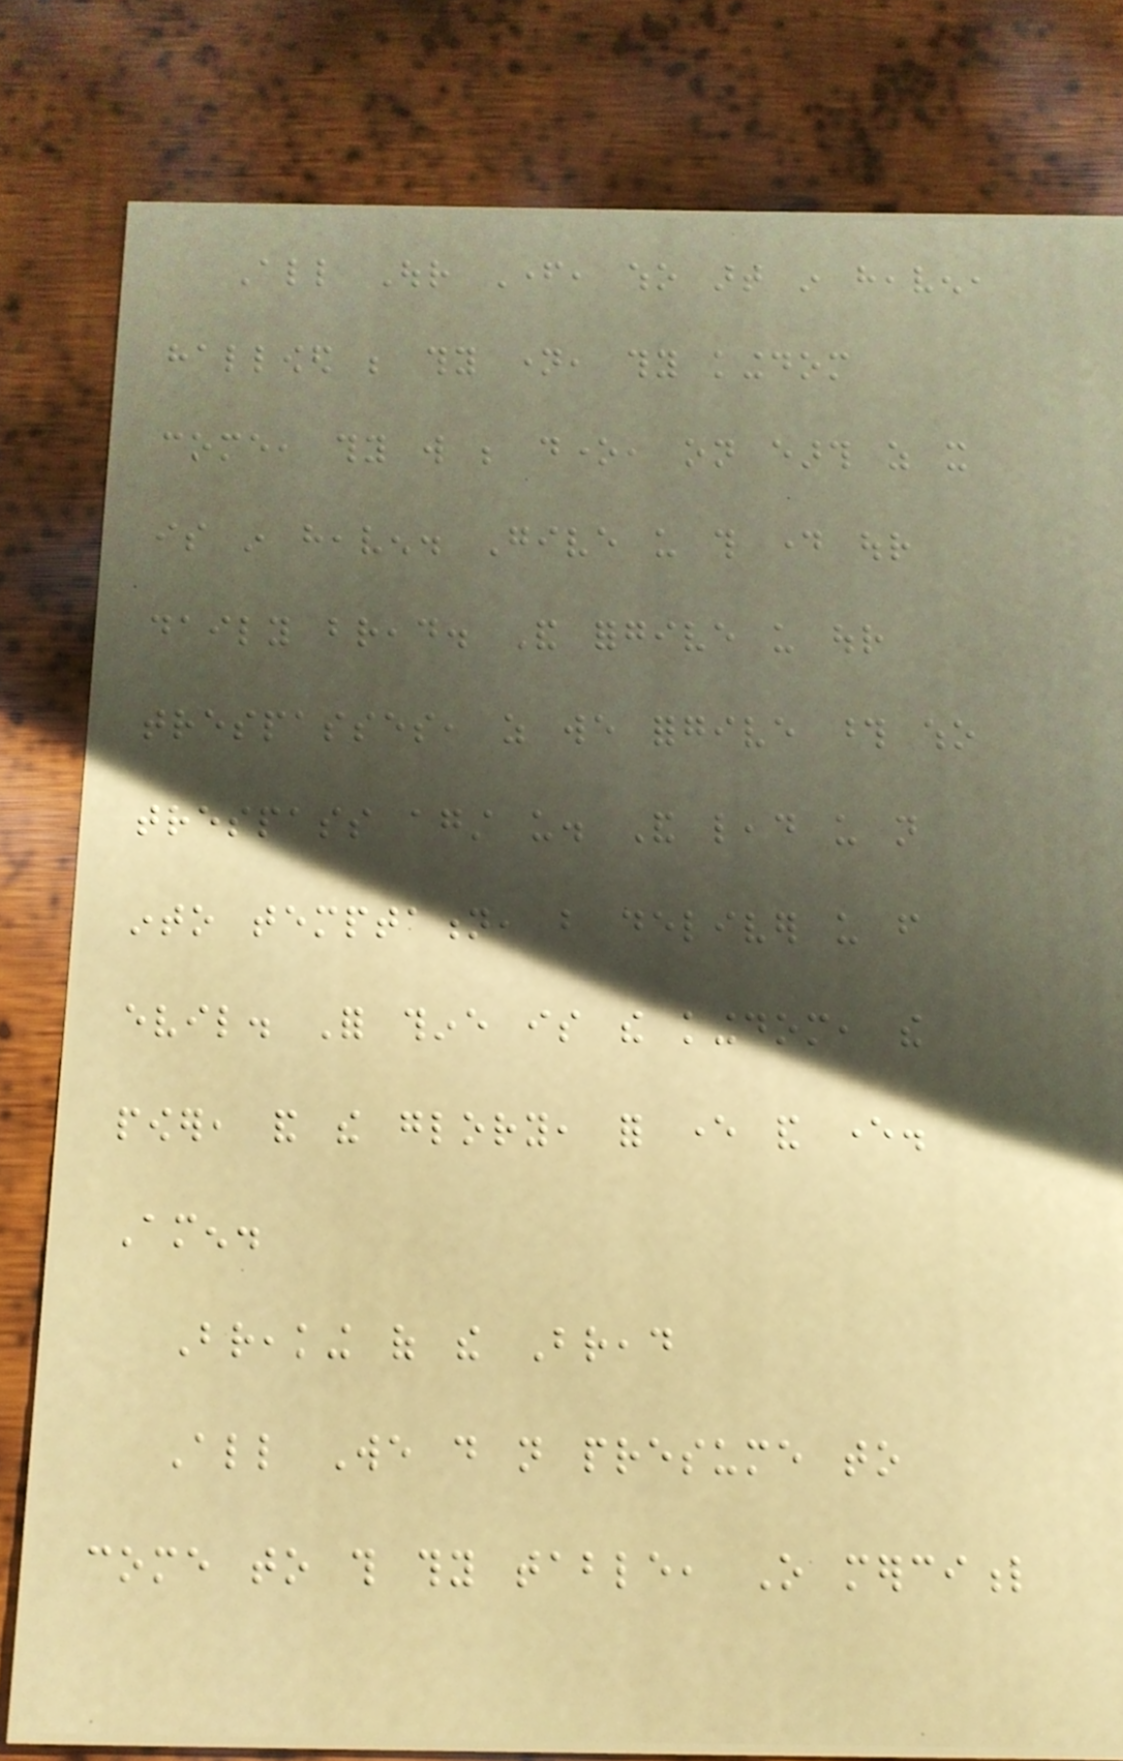All Our Father, who art in heaven,
hallowed be thy name, thy kingdom
come, thy will be done, on earth as it
is in heaven. Give us this day our
daily bread. And forgive us our
trespasses, as we forgive those who
trespass against us. And lead us not
into temptation, but deliver us from
evil. For thine is the kingdom, the
power, and the glory, for ever and ever.
Amen.
Breaking of the Bread
All We do not presume to
come to this thy table, O merciful
